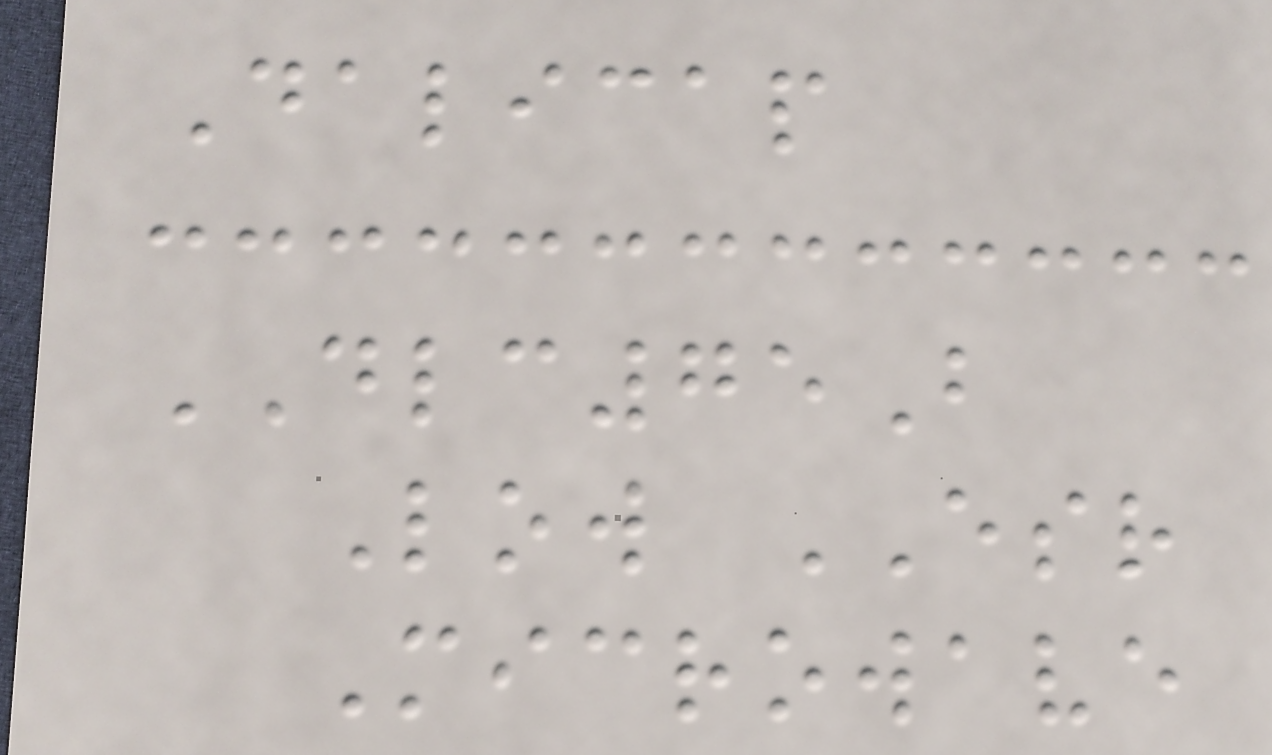Dalicap
DLC75B
Low ESR
Microwave
